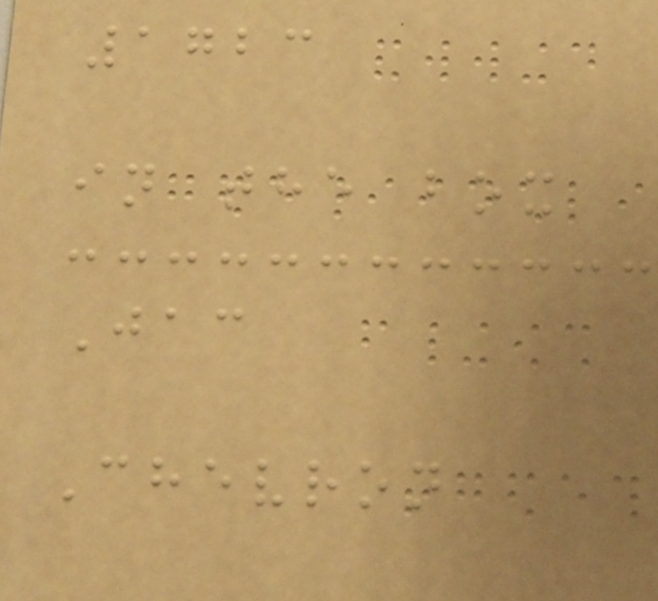1723
in the box
Jac
Chevron
